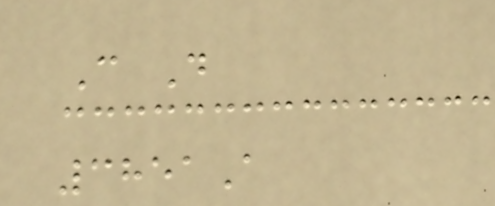C D
3851A
